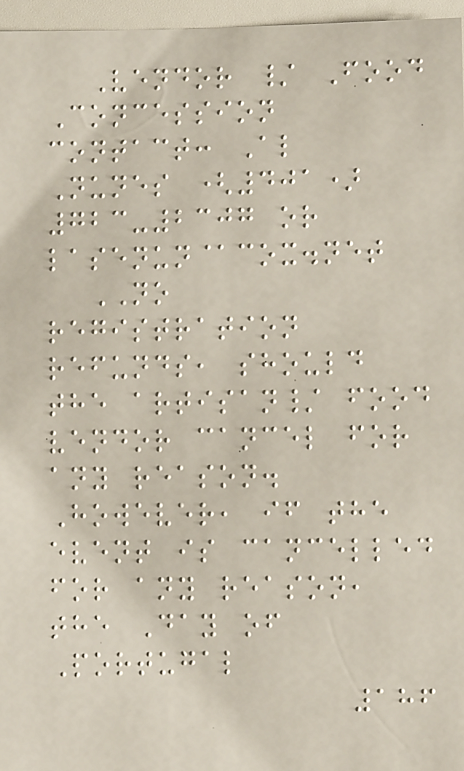Vendor / Food
Concession
contact: Al
Nunes (401)
723-2307 or
lasenun@cox.net
NO
registration
refunds, should
the artisan/ food
vendor cancel for
any reason.
However, if the
event is cancelled
for any reason,
the Day of
Portugal
186
